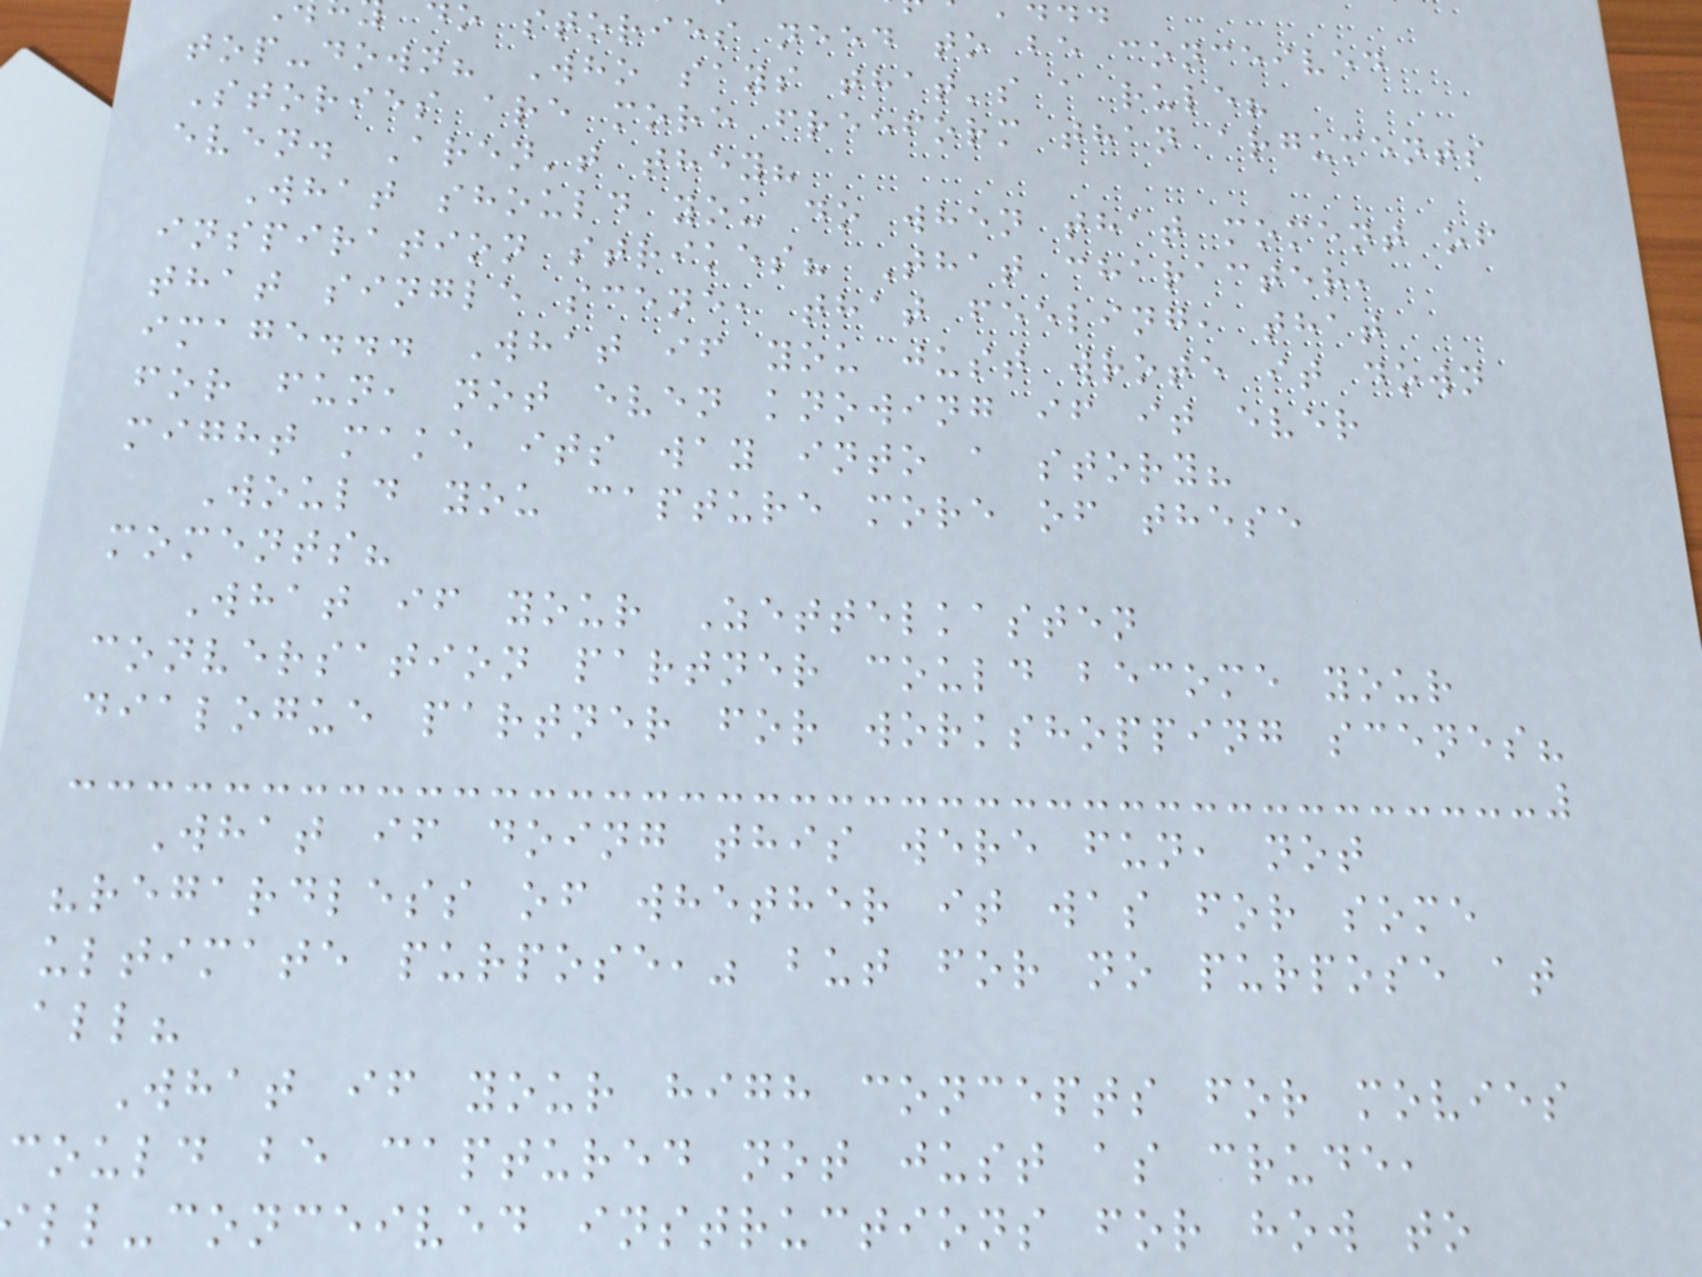do stories need to be conceived
top-down? Who says that's a rule?
Stories are more freeform than arguments
even. Aren't they?
What should you do when that moment of
inspiration strikes? That character,
that single scene, that feeling, that
image... What if you just wrote it down
for fun, not even knowing if it ever
might make its way into a story?
Would you capture more of these
moments?
What if your Zettelkasten
conversation partner could become your
dialogue partner for workshopping scenes?
What if doing this were fun, not
"regardless of whether it was for some
ultimate purpose," but for no purpose at
all?
What if your high concepts for movies
could be captured not just as crude,
ll-conceived instructions for how to
